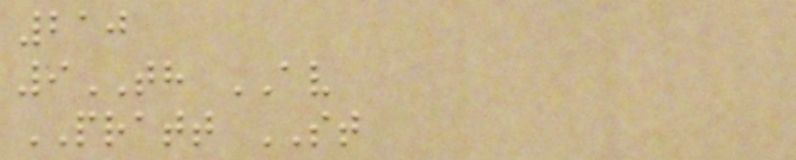210
9TH AV
PRATT ST
